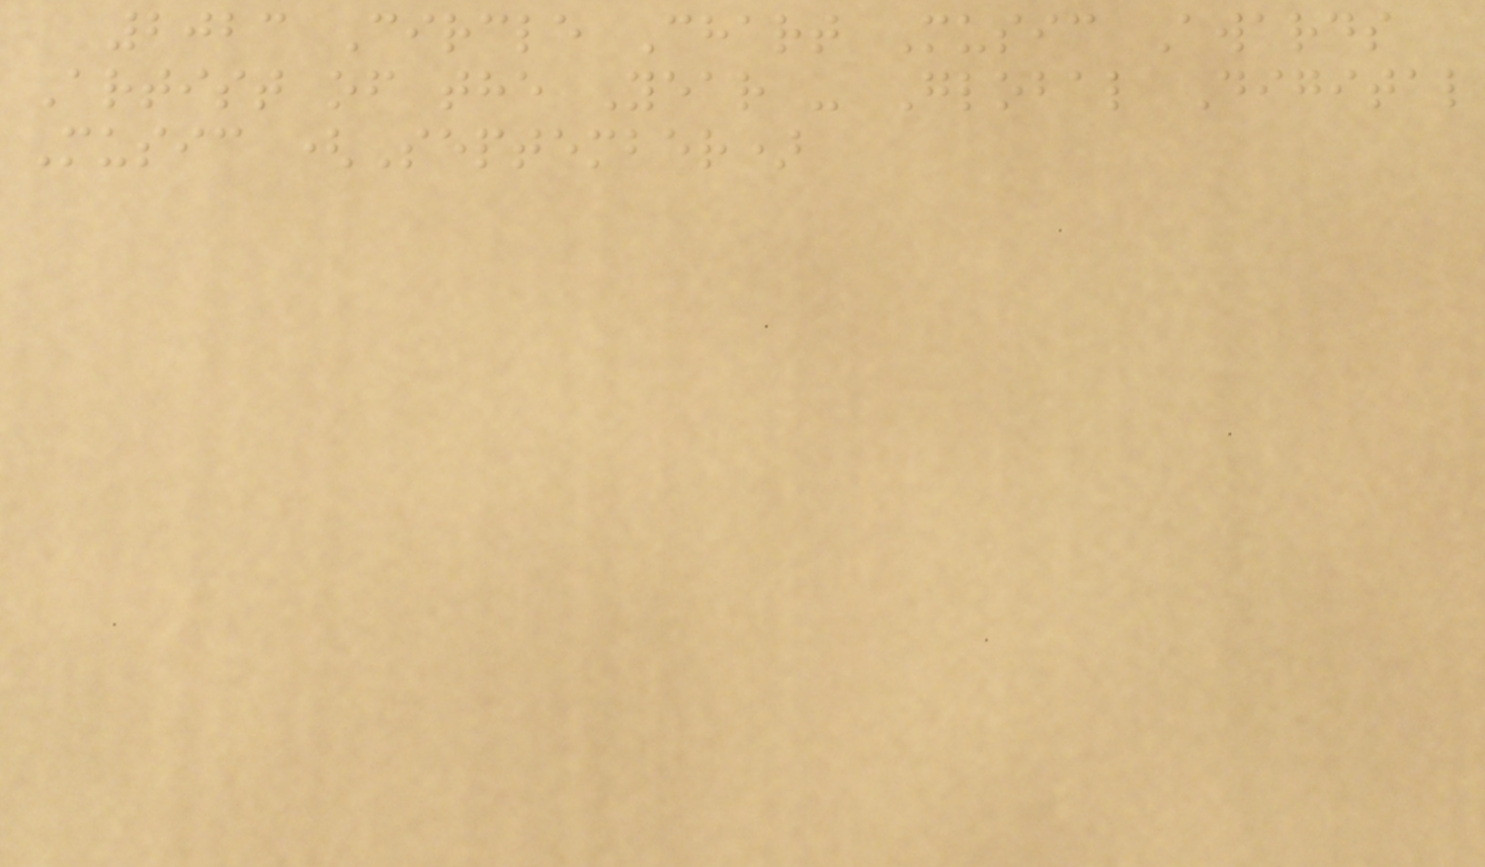2023 Circle Chart Music Awards
Artist of the Year - Global Digital
Music (September)
